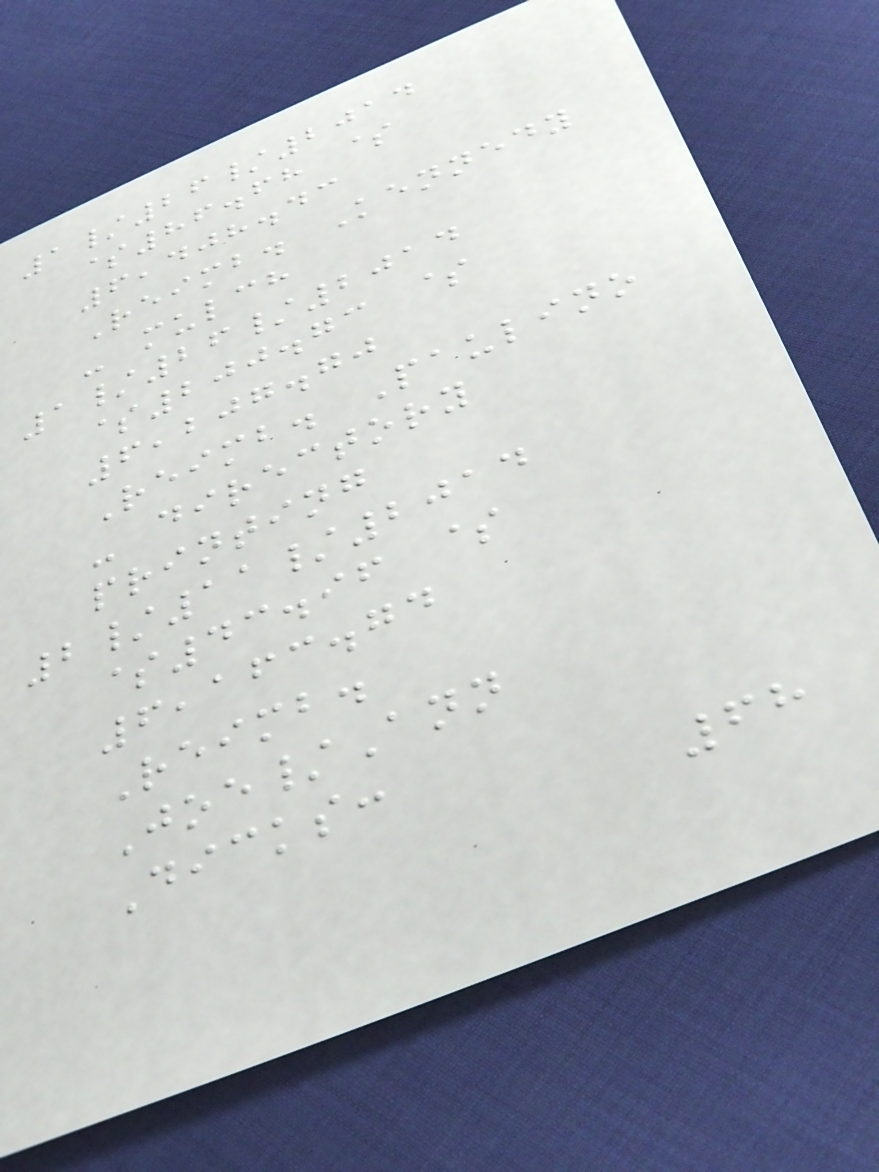1/26/2014
$86.68 $
6,408.43
Reimb. Kennedy
- mulch
1/26/2014
$200.73 $
6,207.70
Reimb. Paulino
- directory
printing
2/11/2014
$43.96 $
6,163.74
Reimb.
Joe/Ann
Dicks:
68
